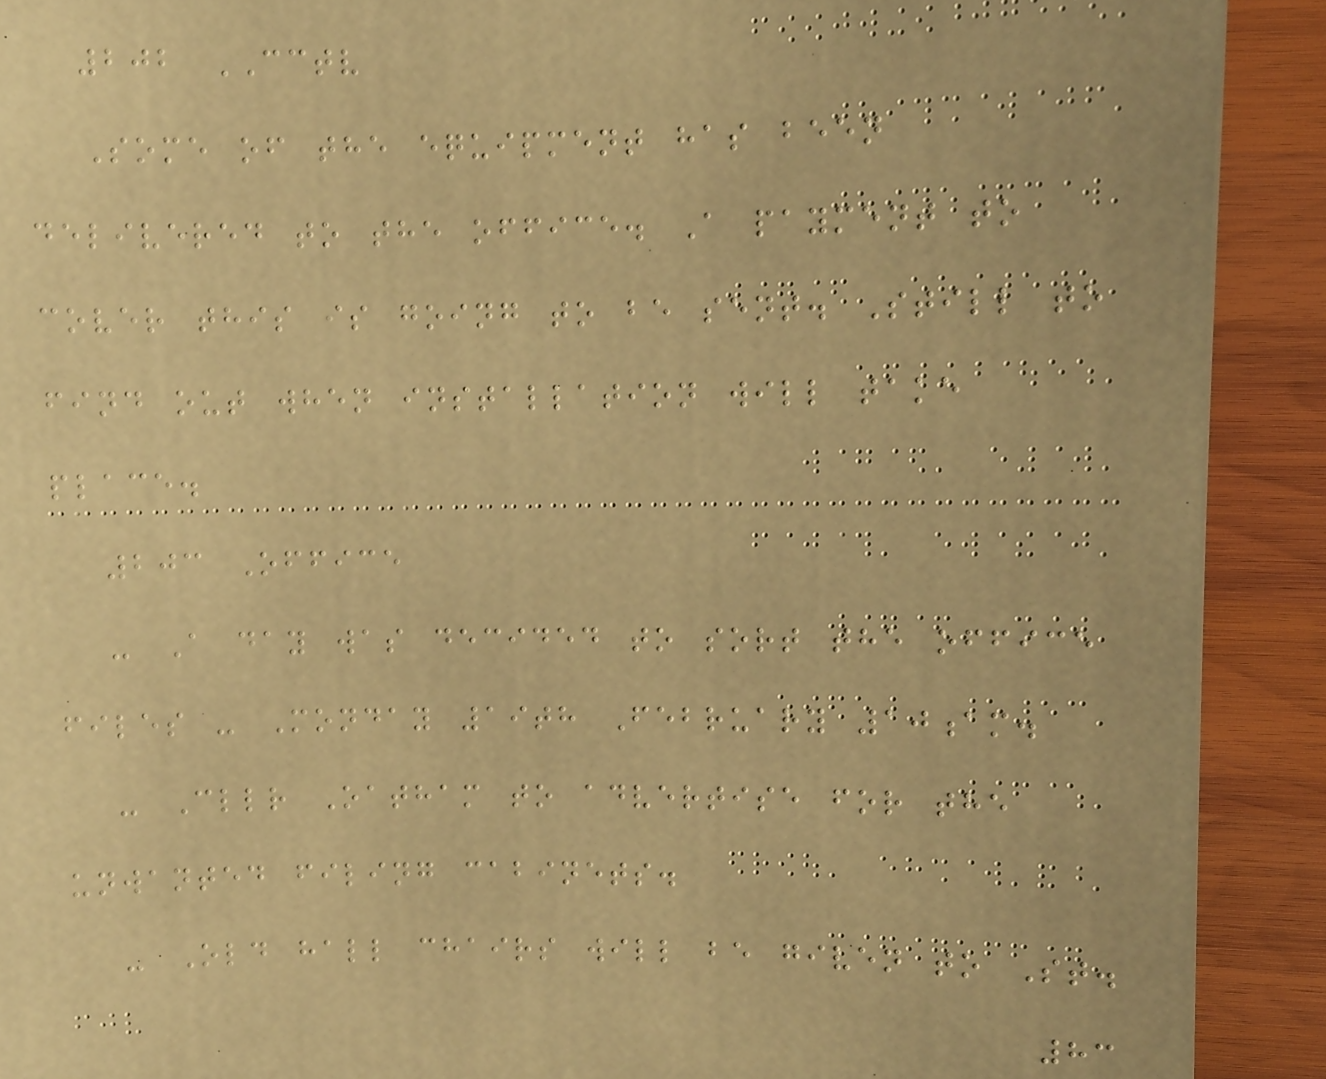202 CCTV
Some of the equipment has been
delivered to the office. A payment to
cover this is going to be sent. Still to
find out when installation will take
place.
203 Office
- A day was decided to sort the office
files - Monday 19th February 10am.
- Cllr Oatham to advertise for the
unwanted filing cabinets.
- Old hall chairs will be given to St.
83
